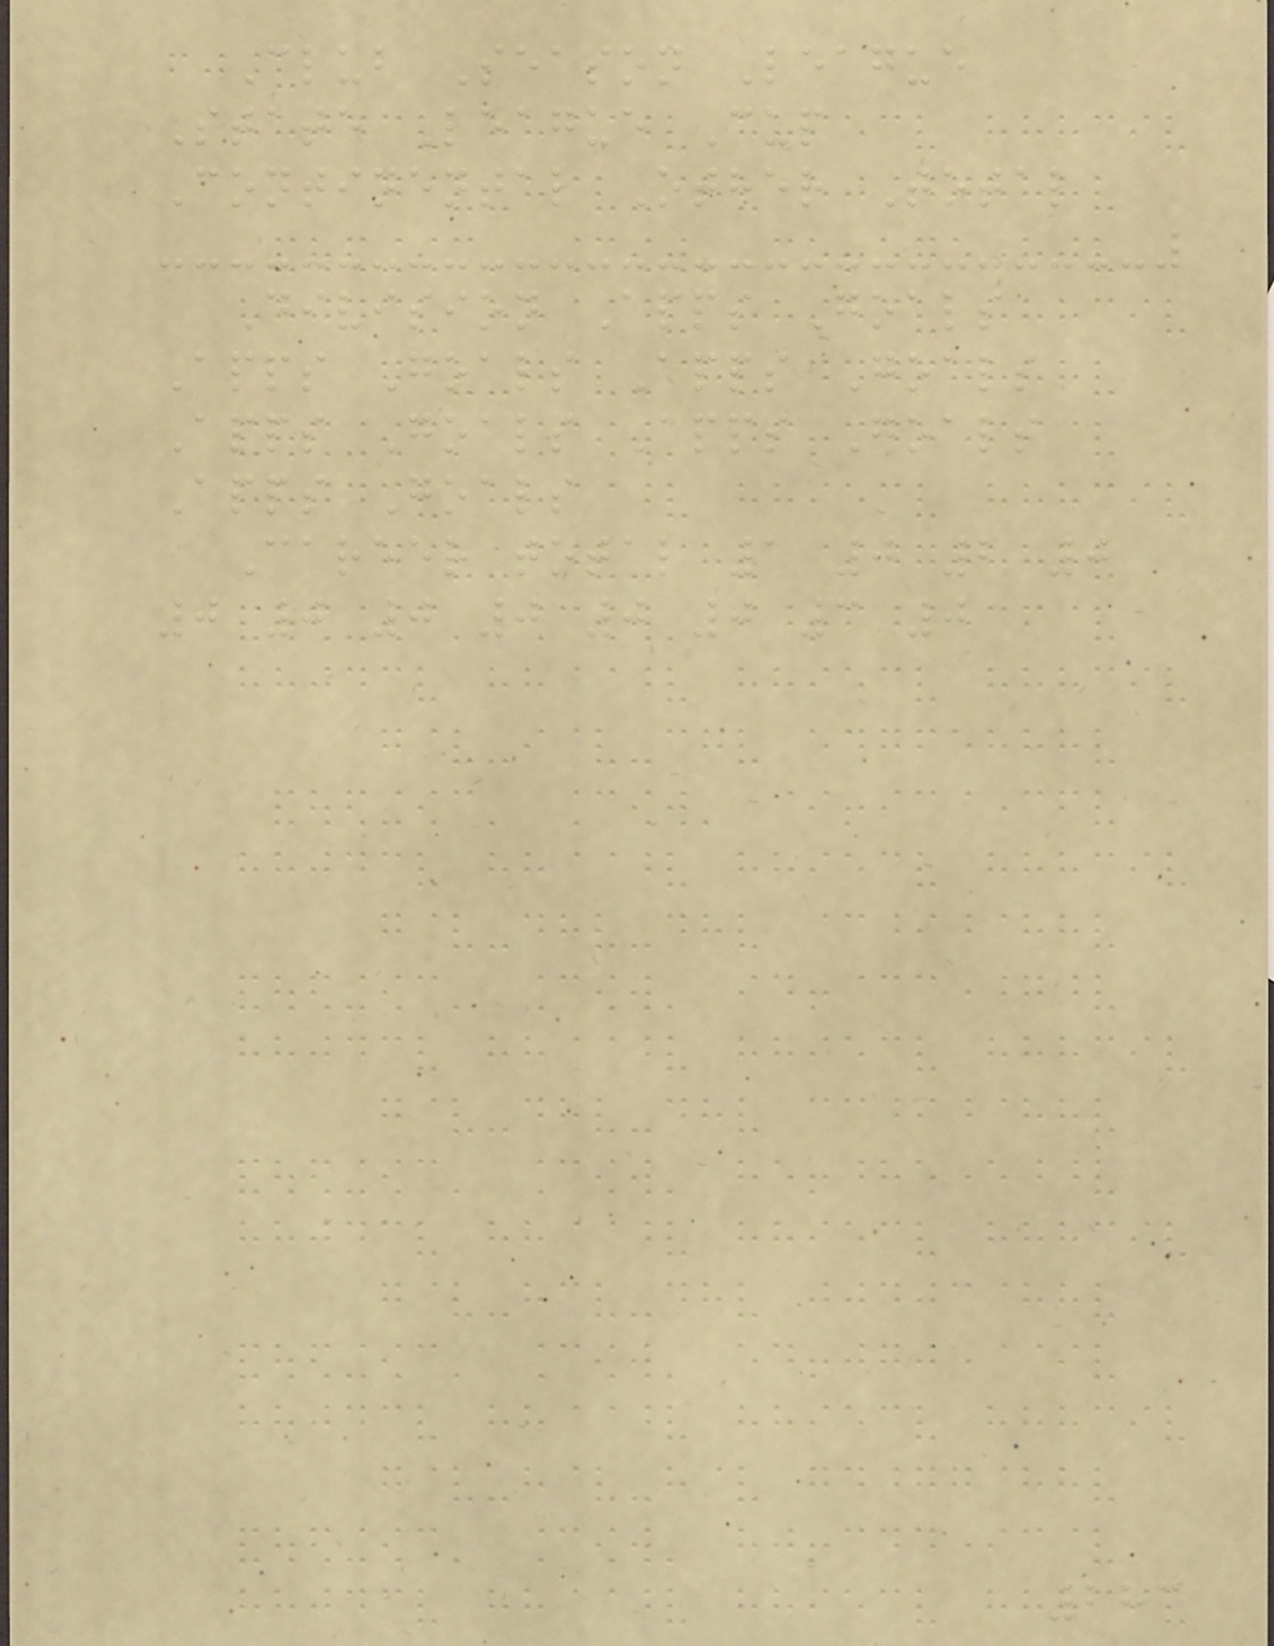Club Season League
State League Cup
Continental Other Total
Division Apps Goals
Apps Goals Apps Goals
Apps Goals Apps Goals
Apps Goals
Career total 1 0 2 0
0 0 0 0 0 0 3 0
283
